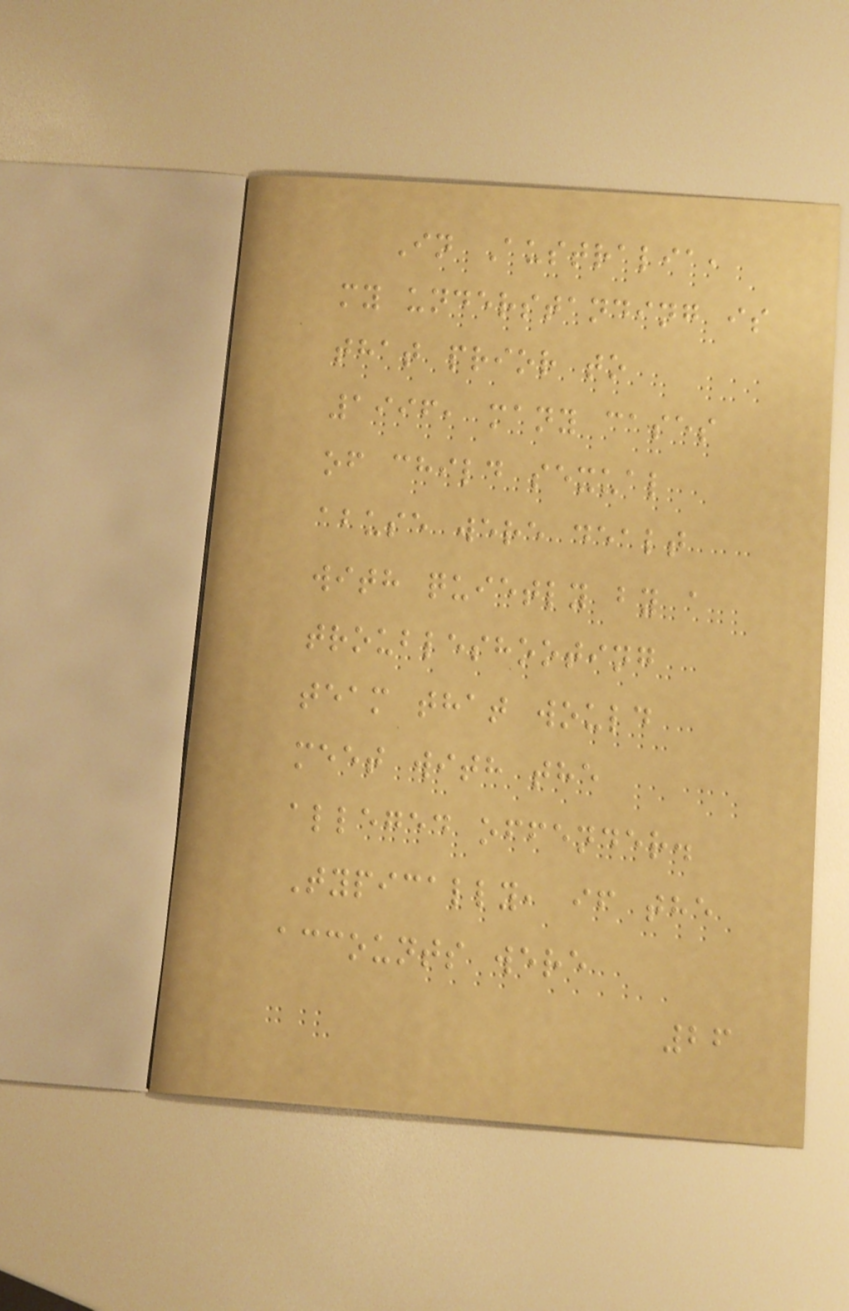In Australia,
my understanding is
that prior to
1996, many cases
of child sexual
abuse were dealt
with quietly by a
troubleshooting
team that would
meet with the
alleged offender.
Typically, if the
accounts were
26
